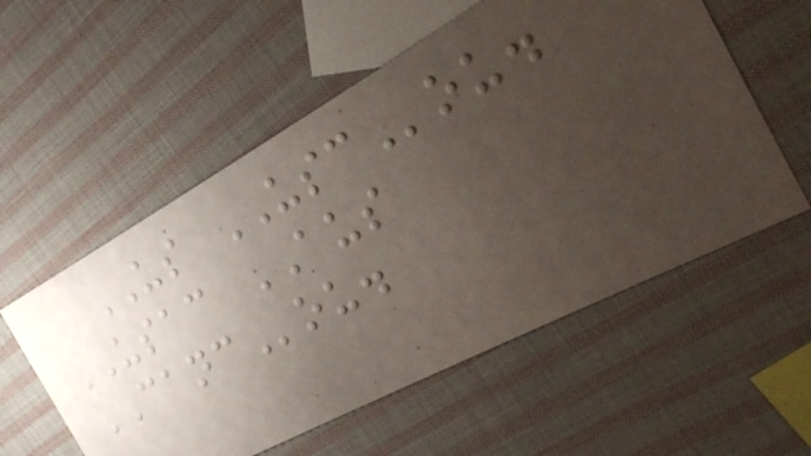US USCou.
USAC AUS
CANCou.
